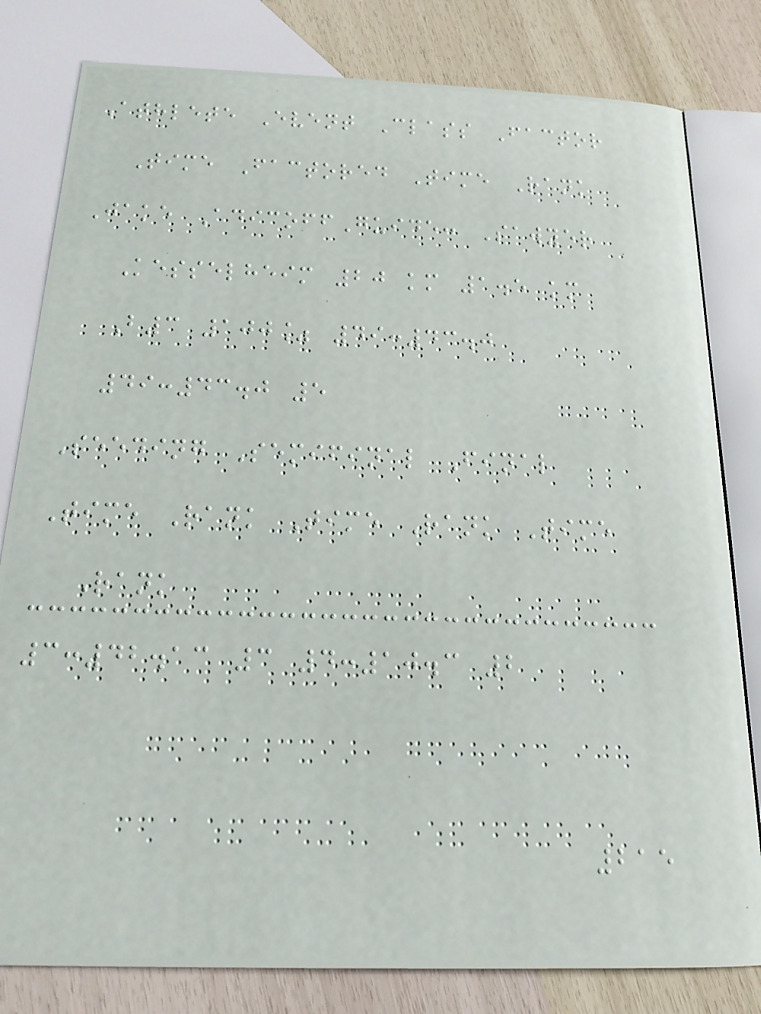Athlete Event Class Factor
Time Factored Time Rank
Jake AdicoffGuide: Sawyer
Kesselheim 20 km 1.5 km
B3 100% 49:43.0
49:43.0 5
Seeding Semifinal Final
Time Rank Time Rank Time
Rank
3:42.13 3 4:10.3 2
215
